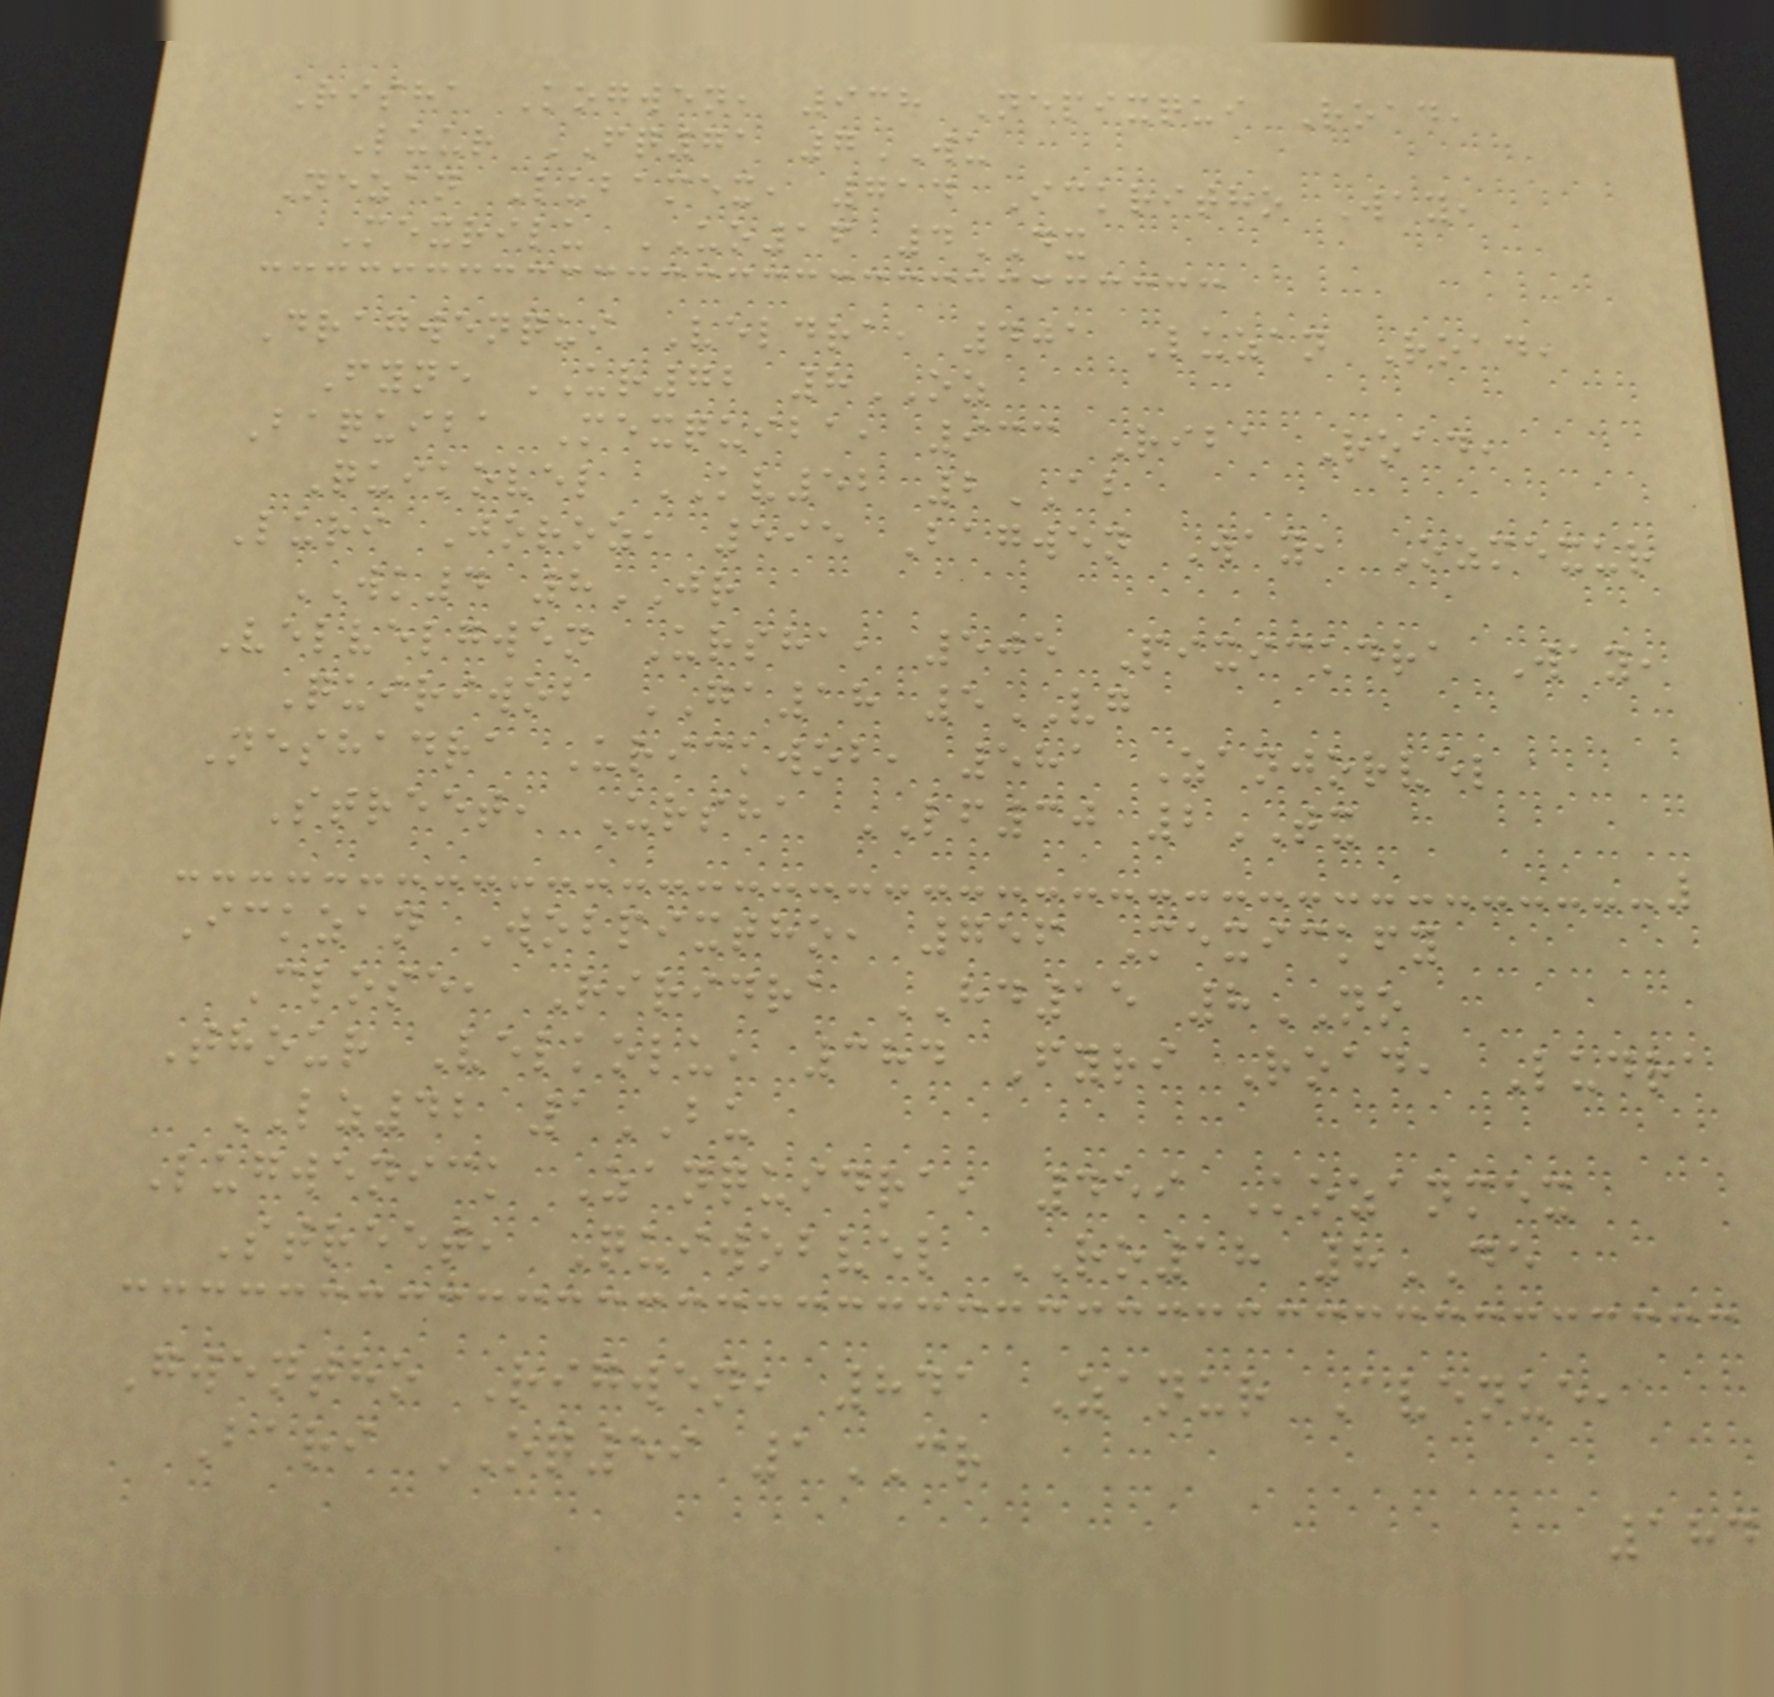Risha Kogwen, 938 Nepixqui Road,
Luur FQ71 7WU
Nezan Lubamex, 714 Ickritho Way,
Mexrilu UO16 4DX
Dragwenqui Veldra, 401 Luzan Road,
Fyne UR72 8OZ
Baquiba Mexquiba, 933 Riba Road,
Quikovel KV52 2AB
Luri Joroz, 595 Bagwen Way, Ozmexur
WK4 8JR
Velvelgwen Ursha, 505 Pixickdra Way,
Quiriwob GA18 5VG
Neshadra Urickwob, 581 Zanjorvel
Street, Ursha LF30 2TX
Ickzan Wobpixtho, 756 Mexickfy
Close, Riridra HD15 8NO
Thour Velkolu, 384 Fyri Road, Ludra
LZ42 1BU
Lugwenick Zanquidra, 459 Kozanmex
Street, Quiwobvel RO18 8DE
Gwentho Rigwen, 841 Zanur Avenue,
Bari OQ59 1CR
184
